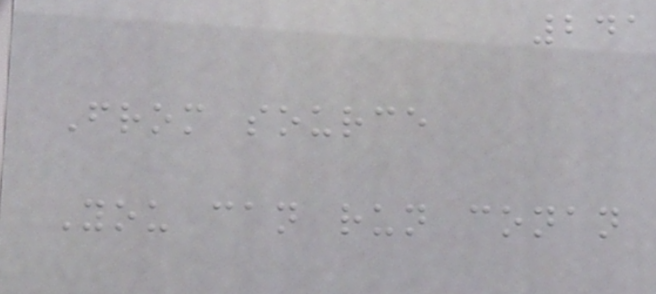241
From source
You can run conan
